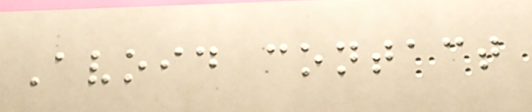Avoid contact
